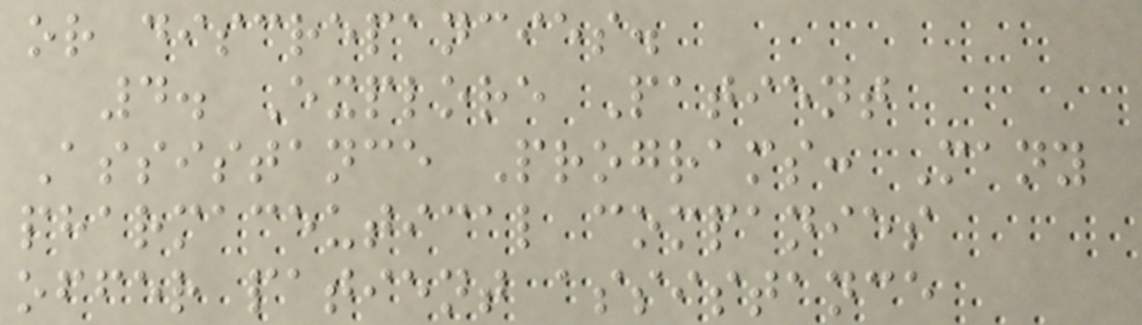or discrepancies.
4. Explore Patient
Assistance Programs: Many
pharmaceutical companies
offer patient assistance
